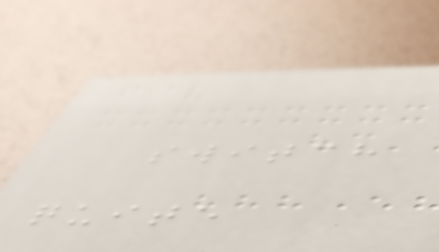switch
quite
